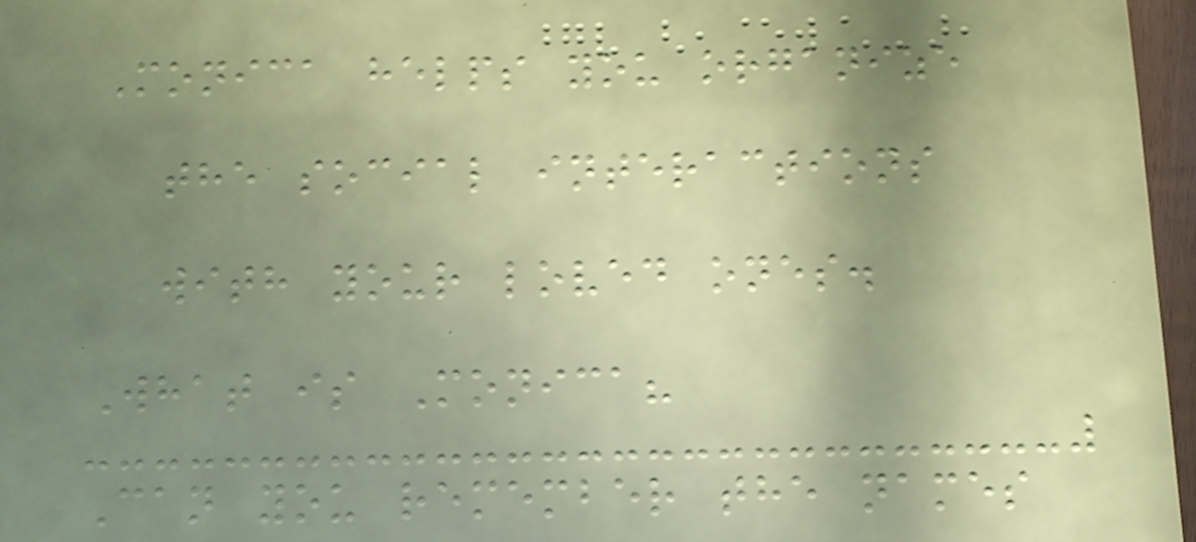Monica helps you organize
the social interactions
with your loved ones.
What is Monica?
Can you remember the names
